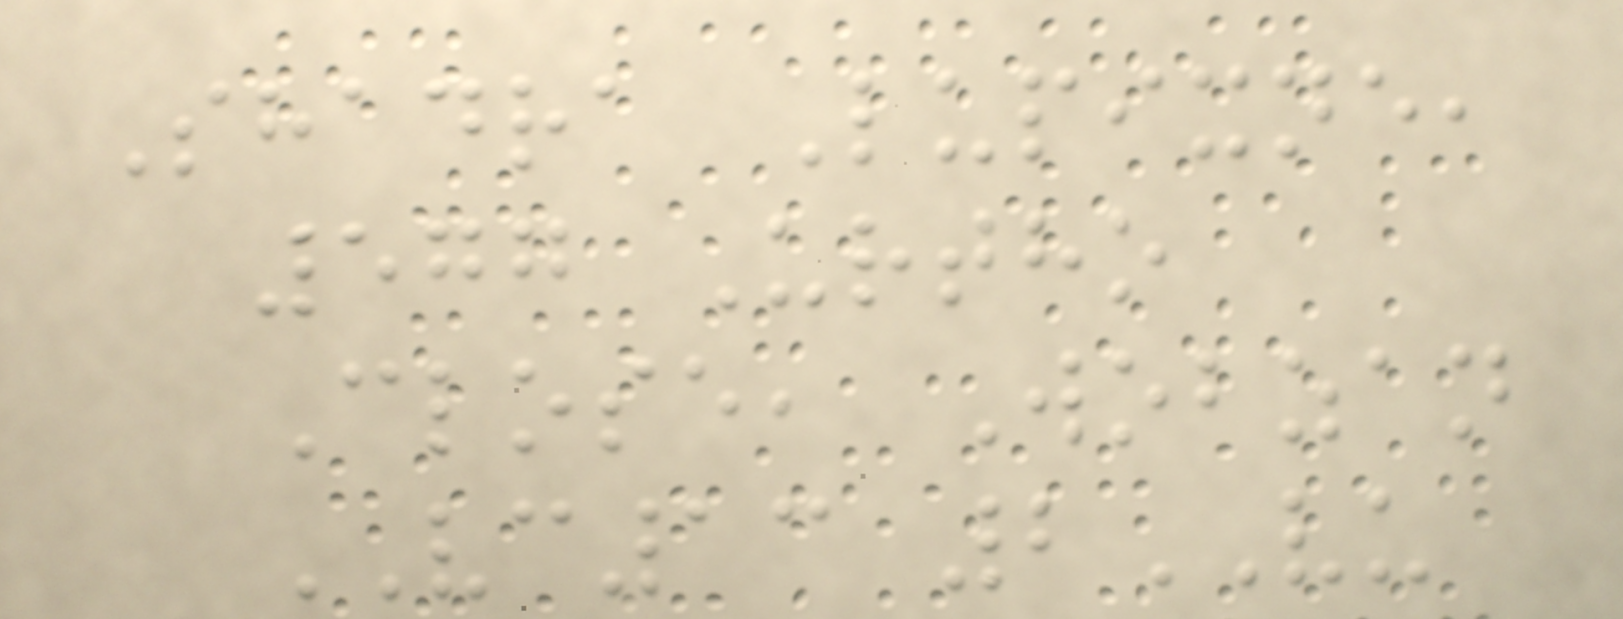Shadra Lupixne,
577 Urtho
Close, Wobzan
VC13 2VU
